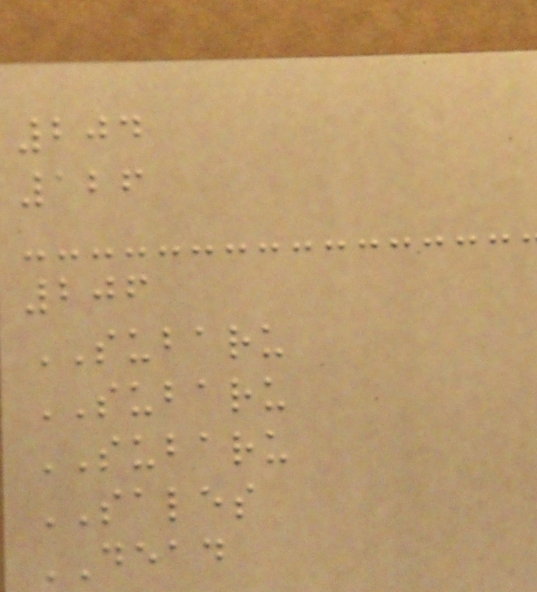204
126
206
SUBARU
SUBARU
SUBARU
SALES
DEAD
